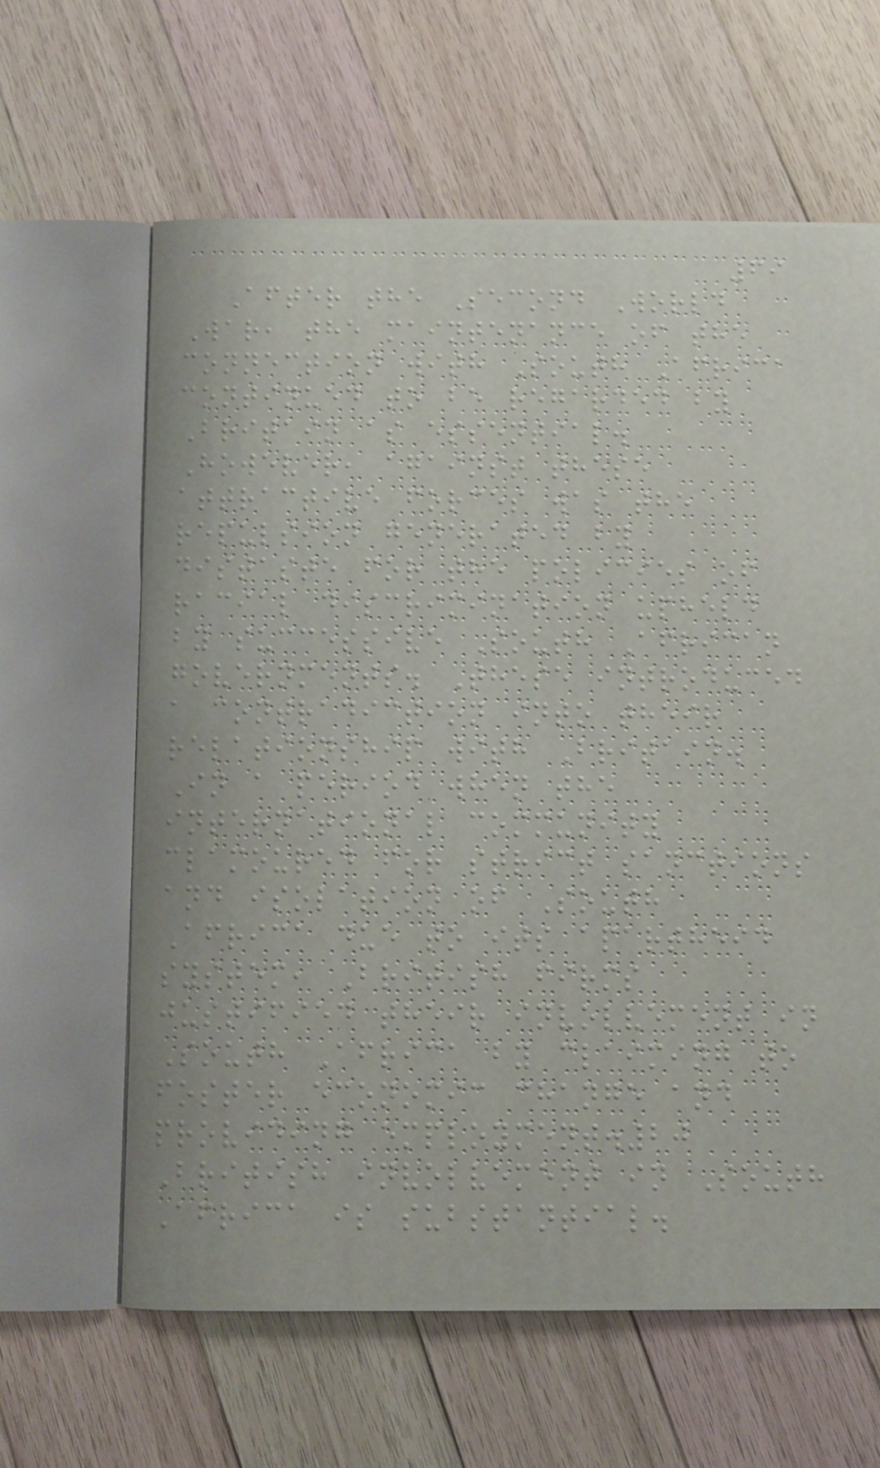69
After the Second World
War, the maintenance of the
connection with South Africa
continued to be regarded by
Britain as essential.
However, against these
attractive forces was the
repulsion generated by
distaste for the policies of
racial discrimination upheld
by successive South African
governments. These introduced
a contradiction into their
relationship with Britain.
In a period when the
international community
clamoured for strict sanctions
and isolation of South
Africa due to its apartheid
system, British firms
justified their involvement in
South Africa by claiming to
foster economic change and
providing employment.20
British involvement in South
Africa is substantial.
